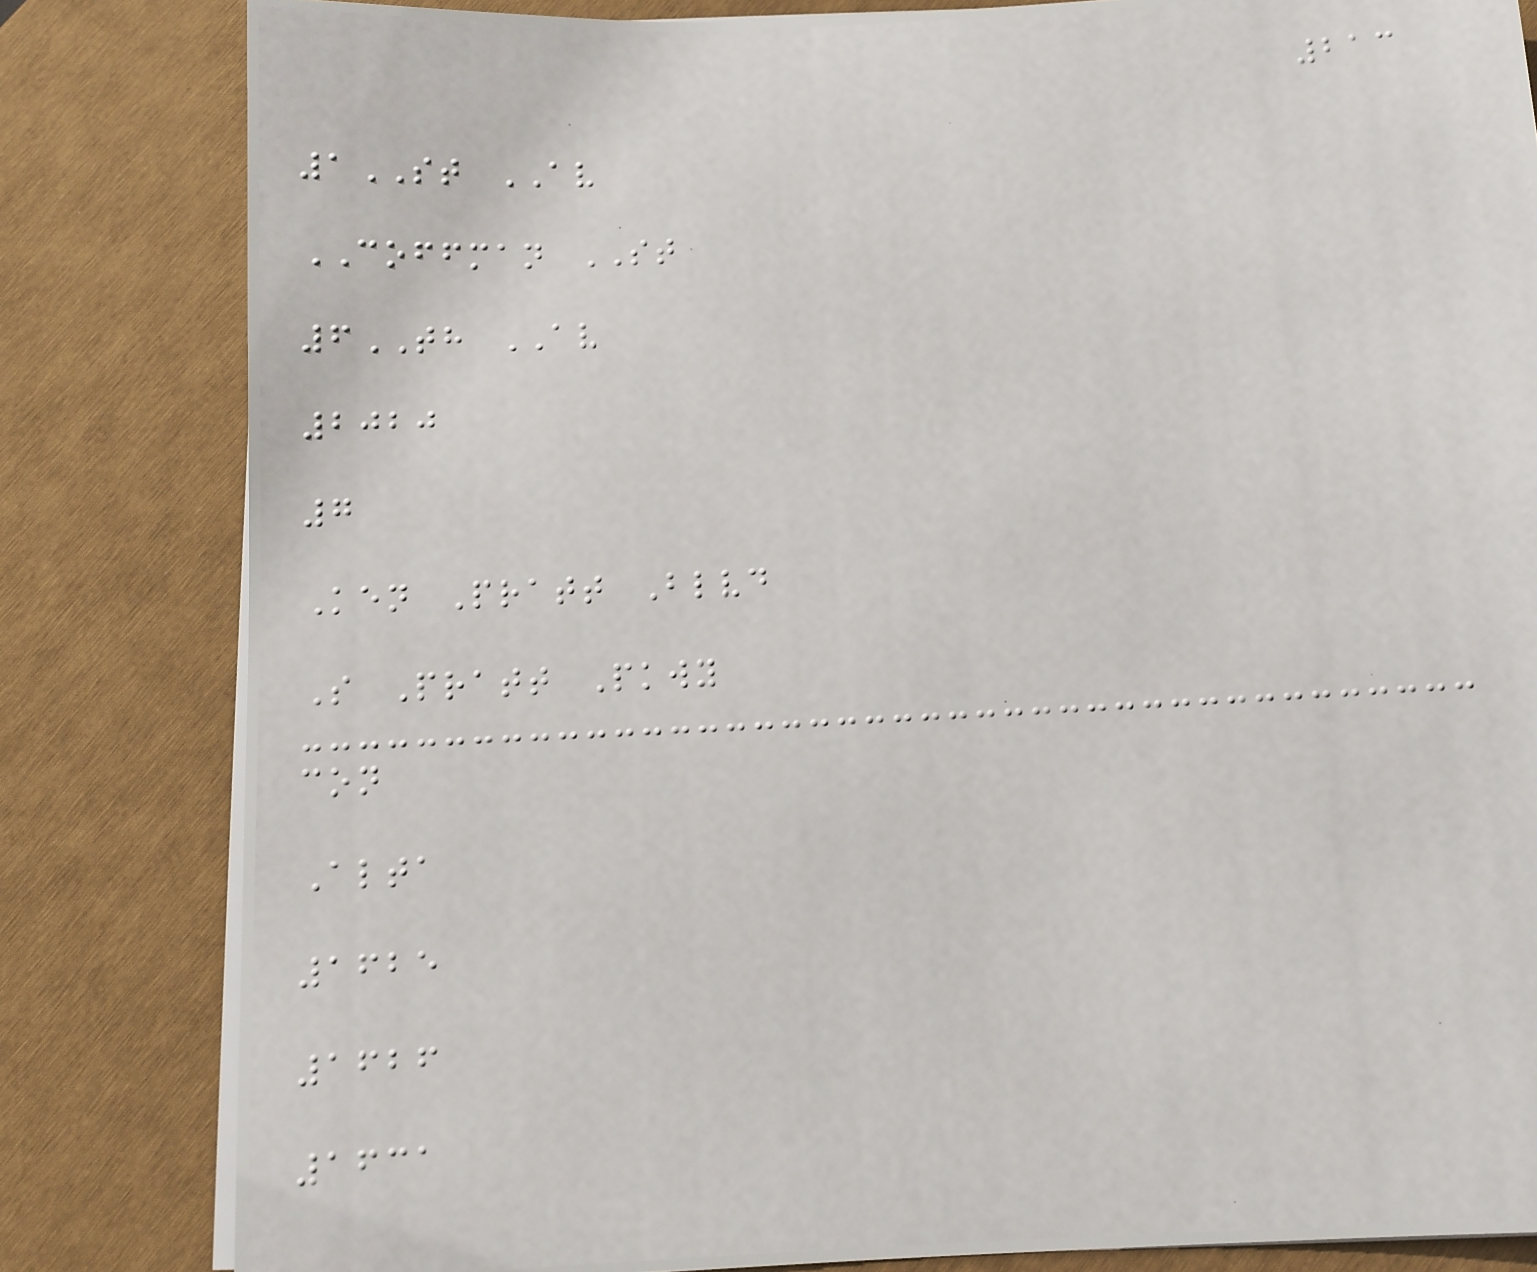213
1ST AV
COFFMAN ST
6TH AV
2020
7
Ken Pratt Blvd
S Pratt Pkwy
con
Alta
1625
1626
1631
